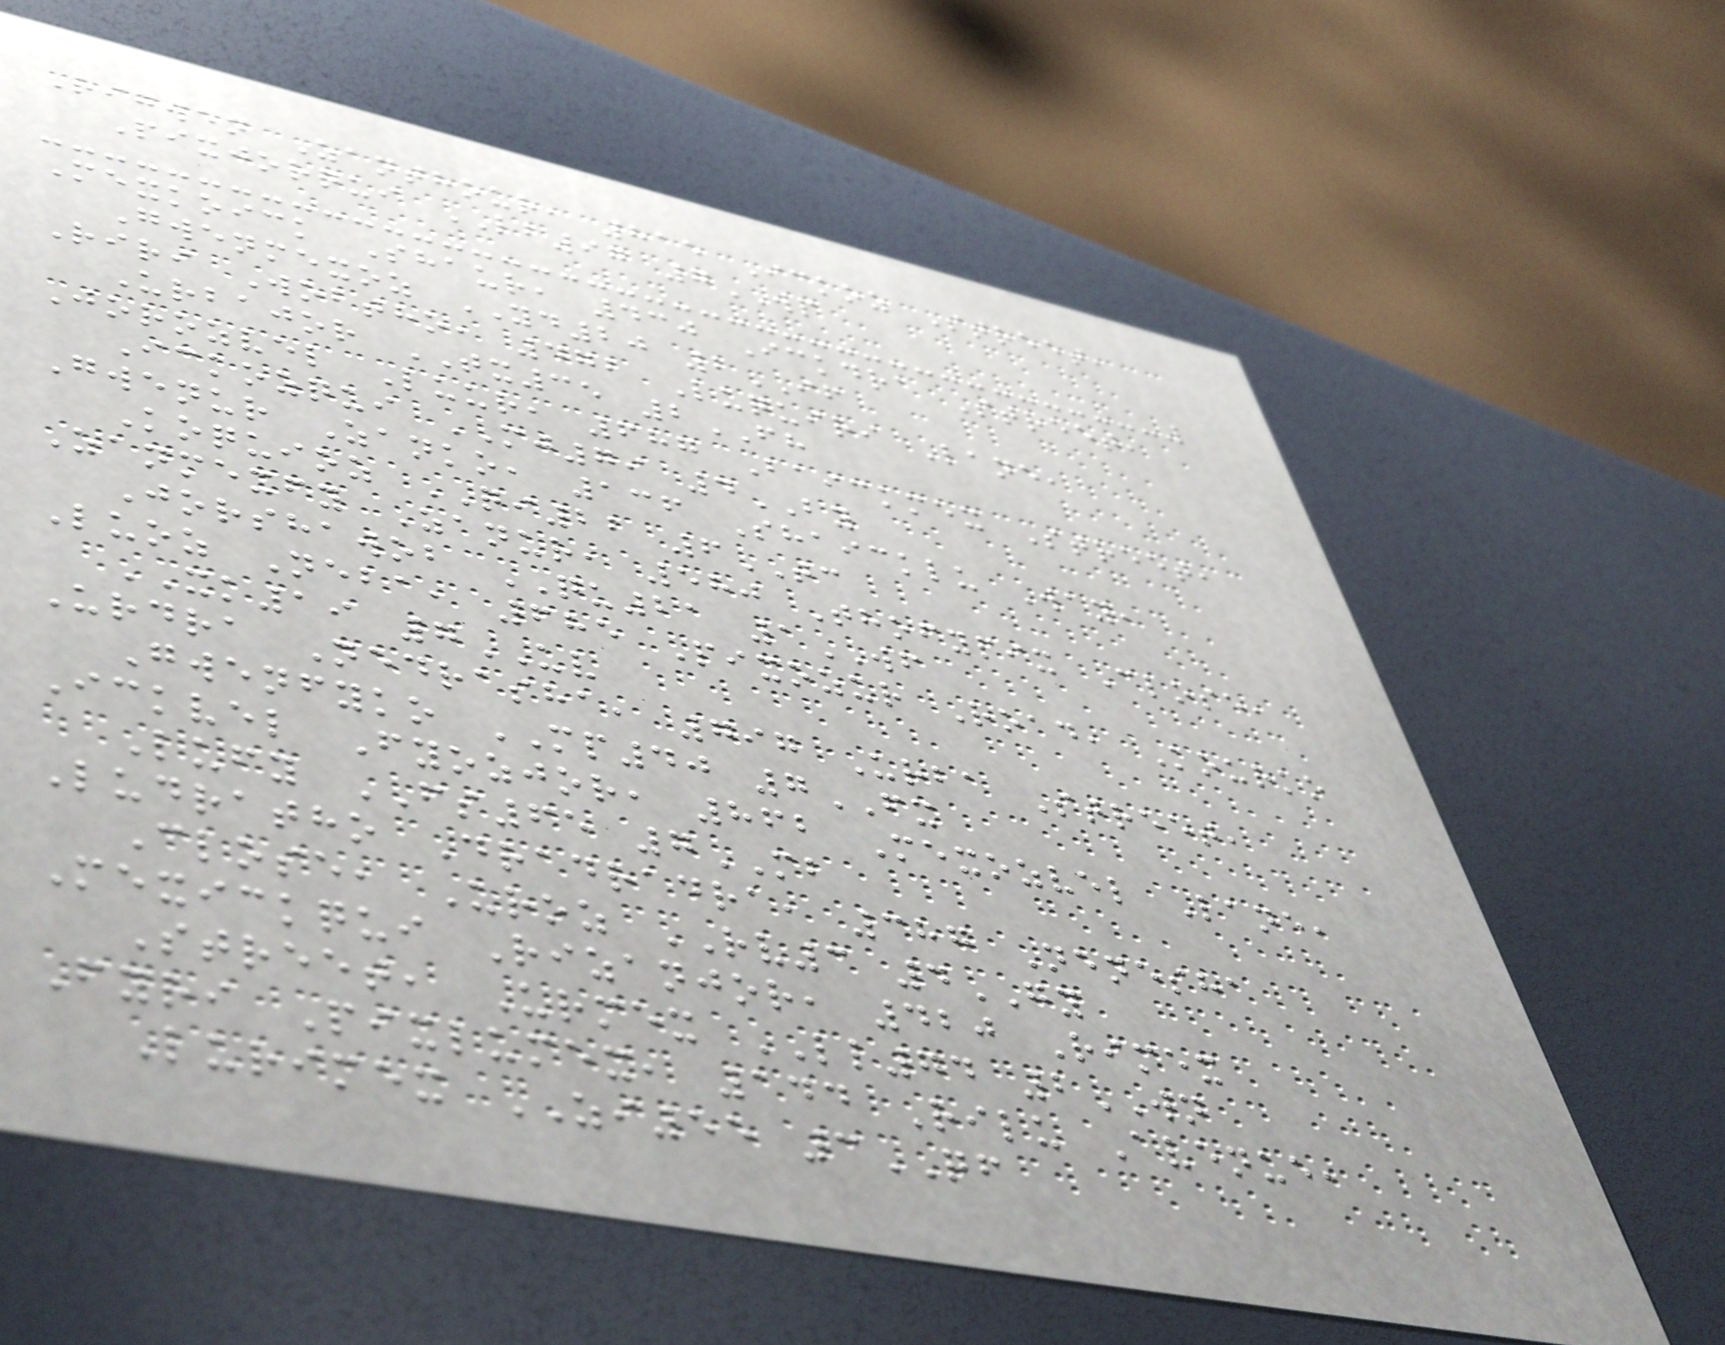Rigwen Zanthour, 815 Ickoz Street,
Pixjorqui LB97 7WP
Mexkoick Shaur, 430 Ickdra Street,
Gwenmexoz YD20 2IF
Riri Wobtho, 472 Luquiri Lane,
Urbajor TX35 2FH
Jorozvel Luur, 687 Baickmex Street,
Ickozqui MJ79 4BY
Gwenur Zanko, 136 Shaicklu Way,
Koquioz QI22 6TC
Zanmexfy Zanur, 580 Thofypix Close,
Jorshawob QU21 1WF
Luoz Neba, 685 Pixozur Road, Kourko
XK19 7UV
Urdra Nedrasha, 797 Urba Street,
Gwenfyko MP40 7FX
Ickvel Fyozjor, 862 Mexozvel Lane,
Lufy FS65 7MB
Ludratho Dradradra, 387 Nenesha
Close, Uroz RV3 4GY
Mexickqui Rizanjor, 420 Rimex
Street, Urmex LL74 2WN
Fyri Pixlumex, 144 Rilu Avenue,
Lurimex ZI55 3QF
